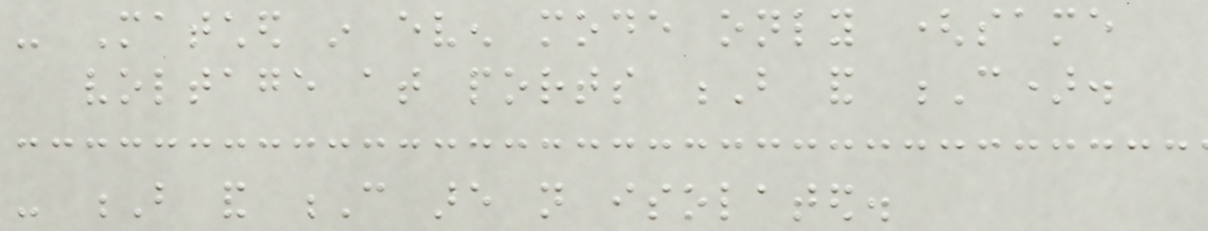- Matched in even mode only (same
voltage at ports B and C).
- B and C are not isolated.
